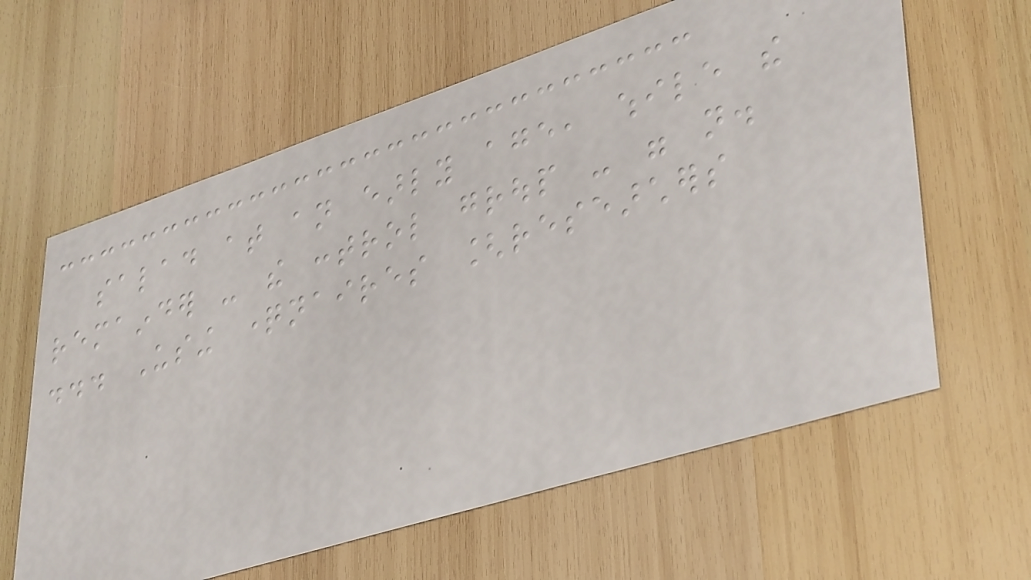salad at an early age, while the
remainder - the control group - were not.
... Using questionnaires [researchers
